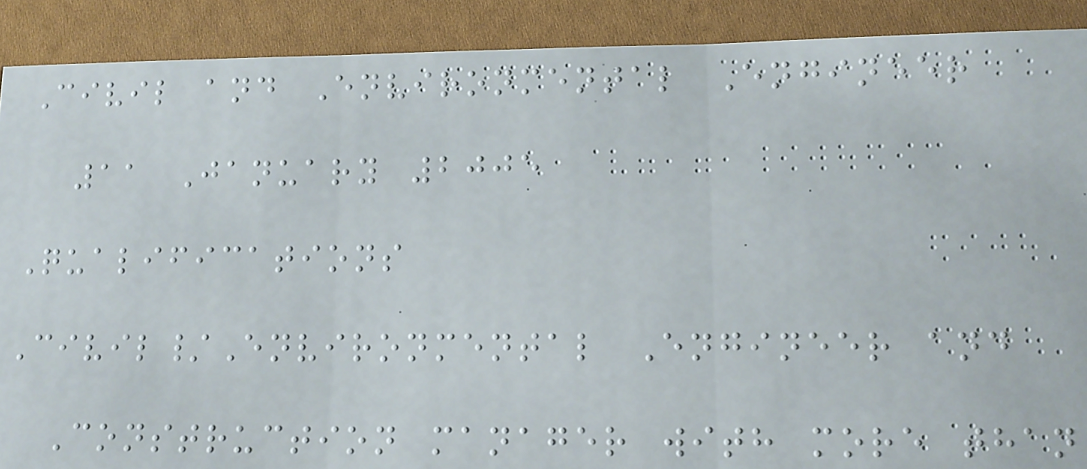Civil and Environmental Engineer
11 January 2005
Qualifications
Civil/Environmental Engineer and
Construction manager with more than
